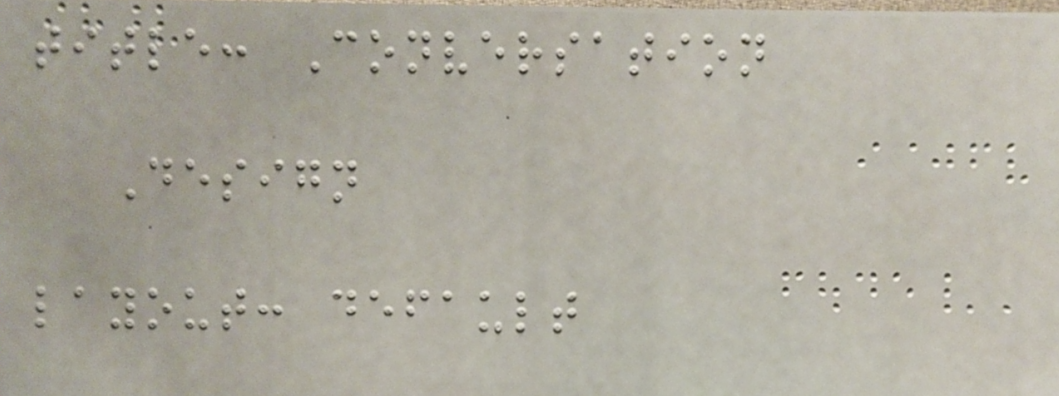title: Conversation
Design
layout: default
